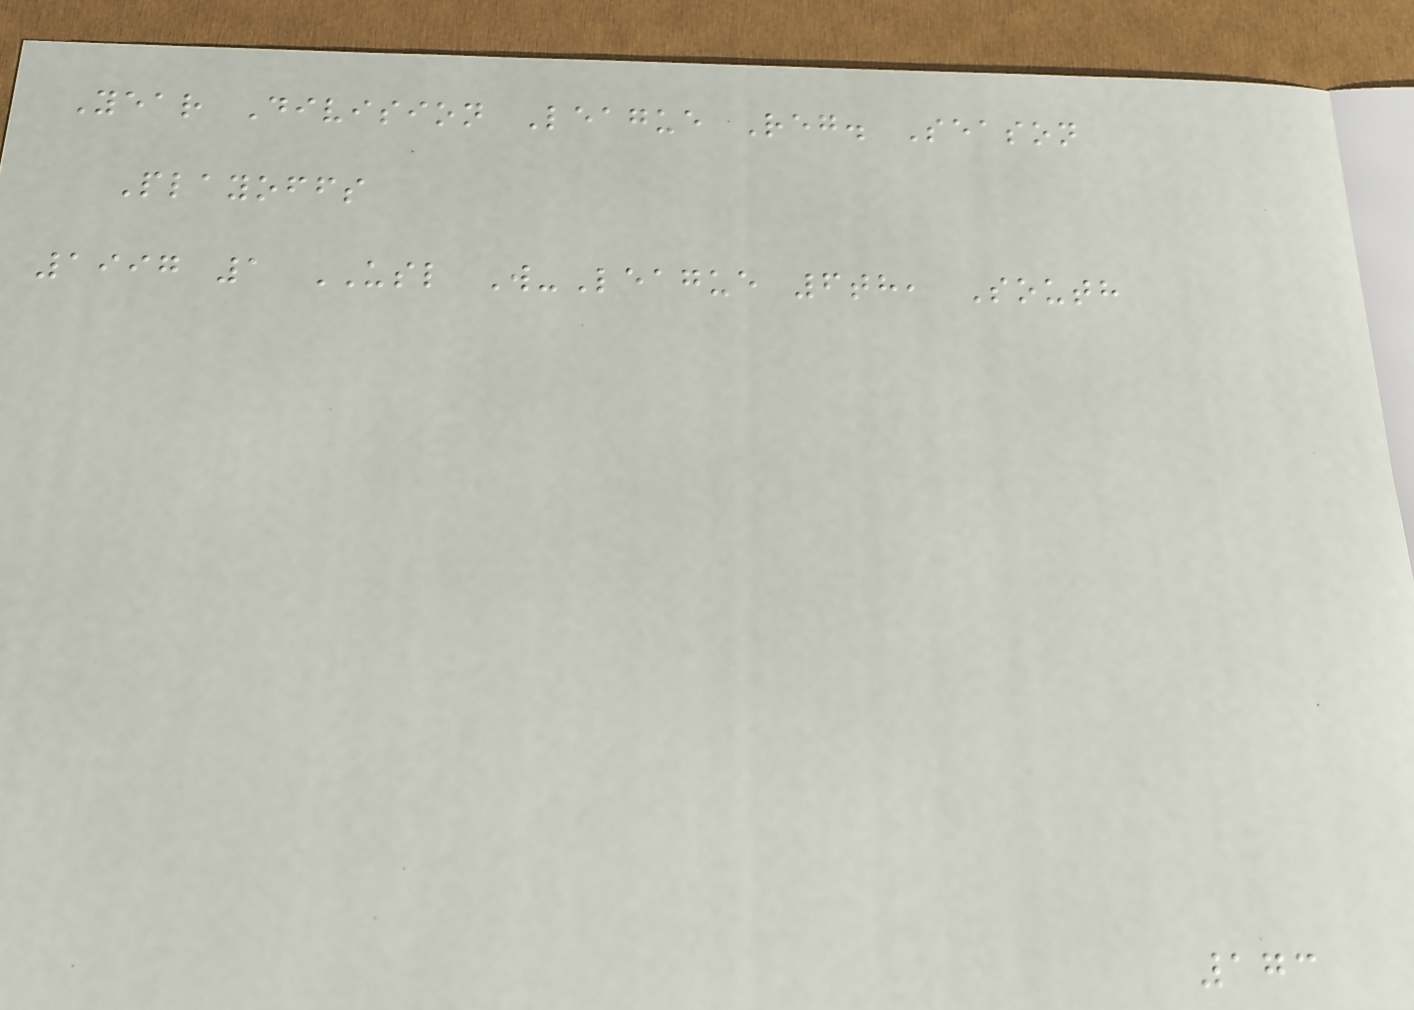Year Division League Reg. Season
Playoffs
1997 1 USL W-League 6th, South
173
